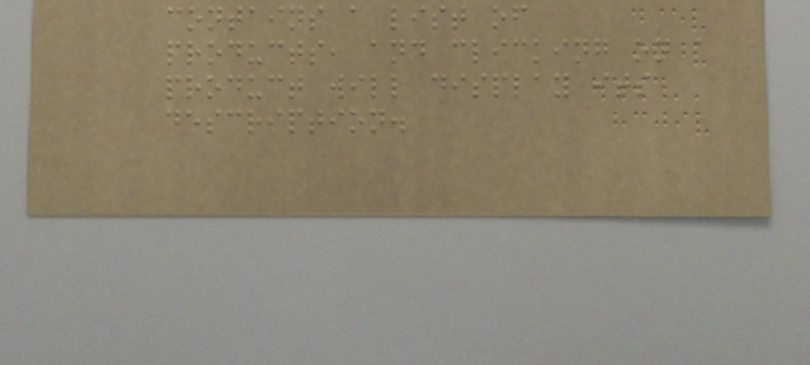contains a list of
products, and clicking on a
product will display its
description.
